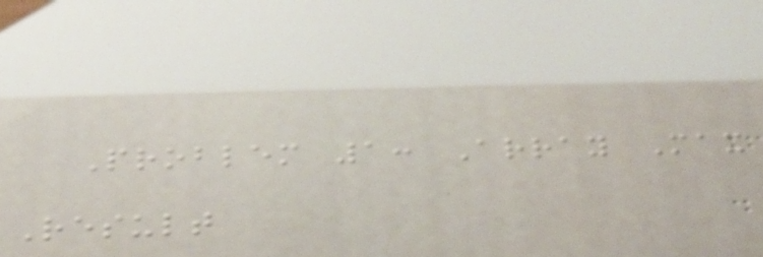Problem 1: Array Max
Result
